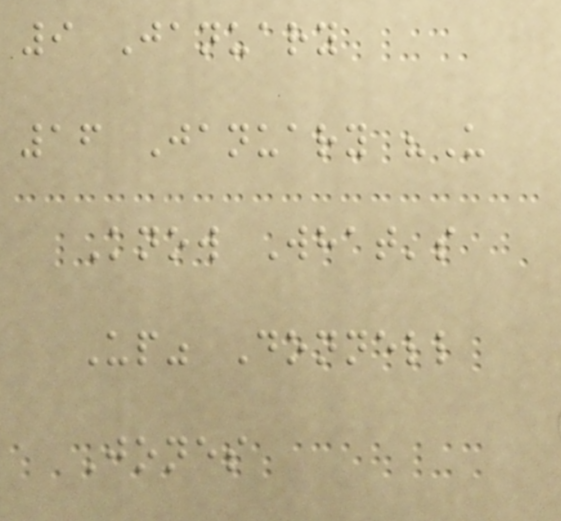9 January
16 January "U
Know What's
Up" Donnell
Jones
